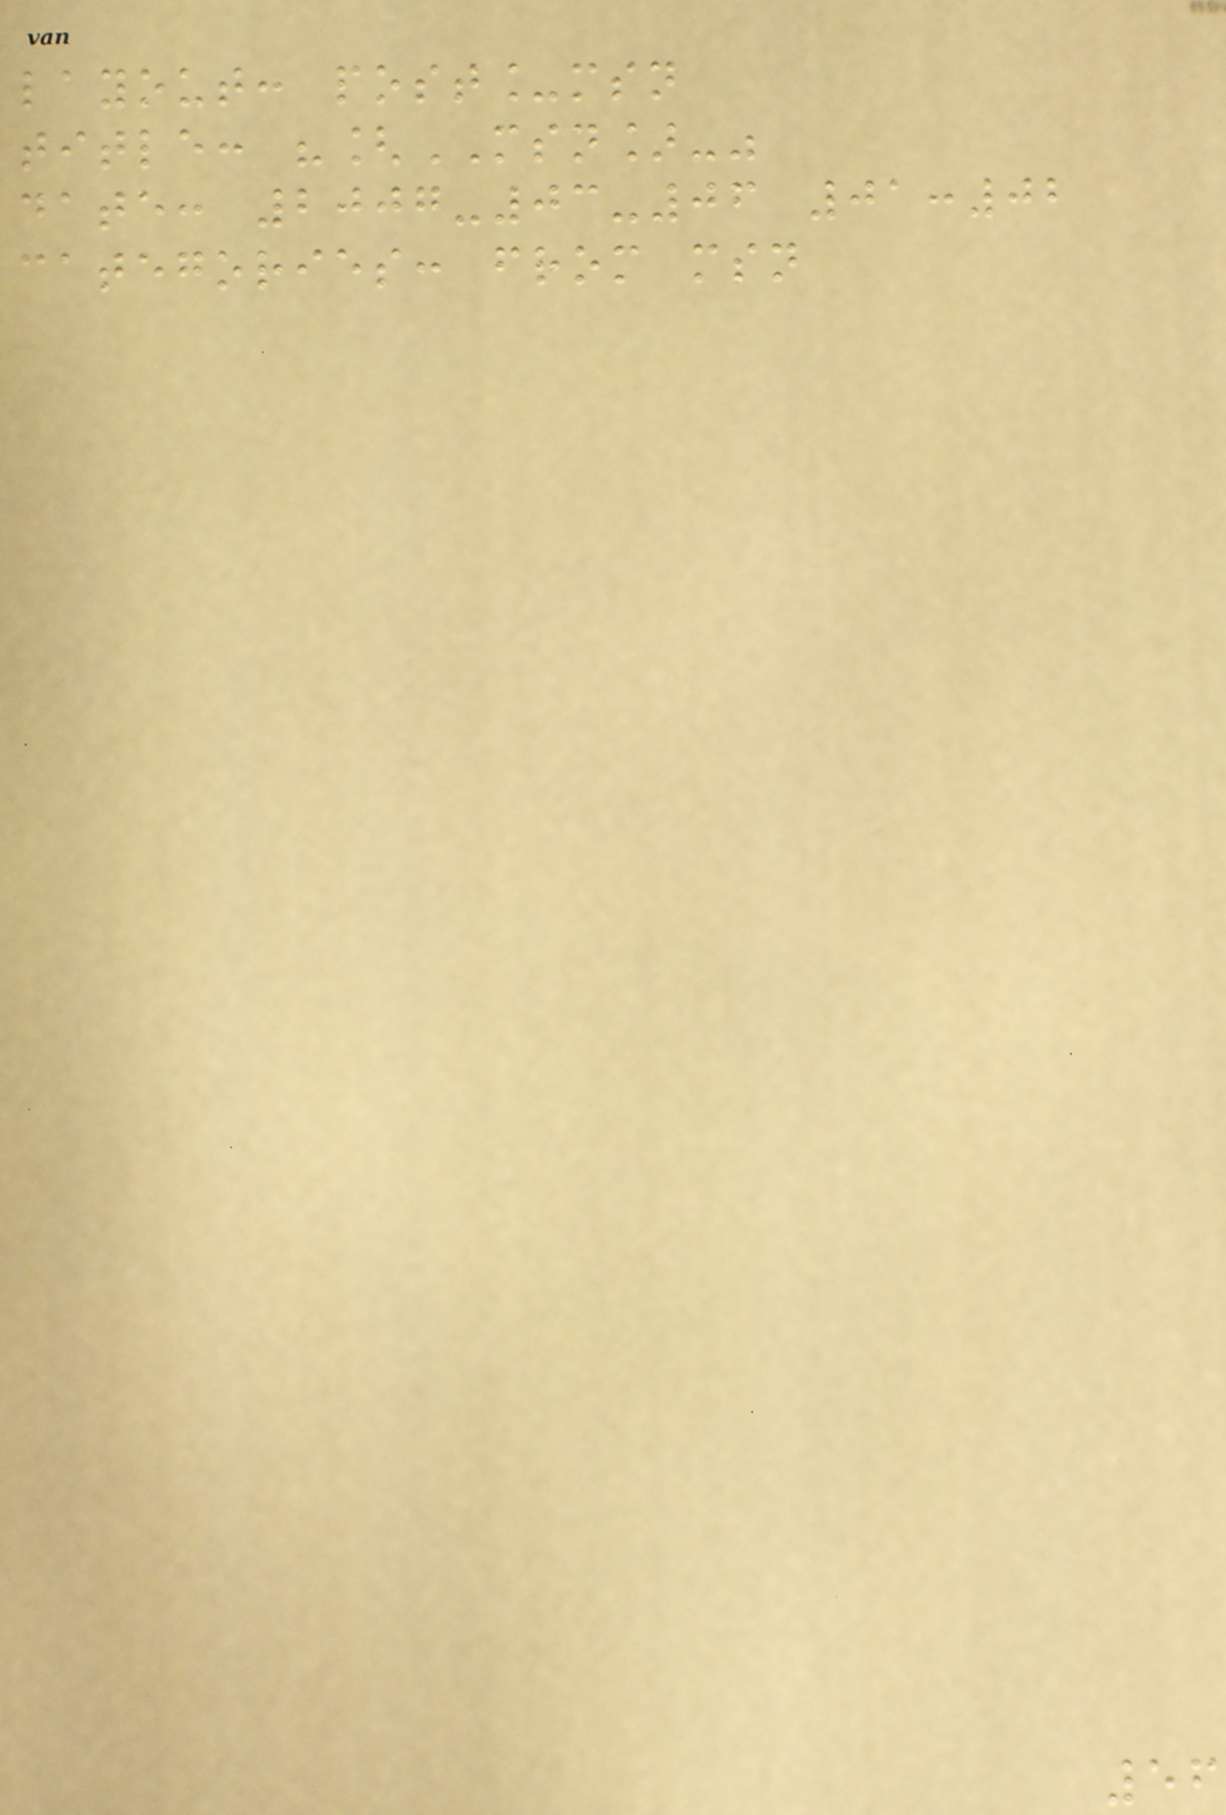layout: post_msn
title: "[MSN]-"
date: 2007-03-06 01:02
categories: from msn
56
